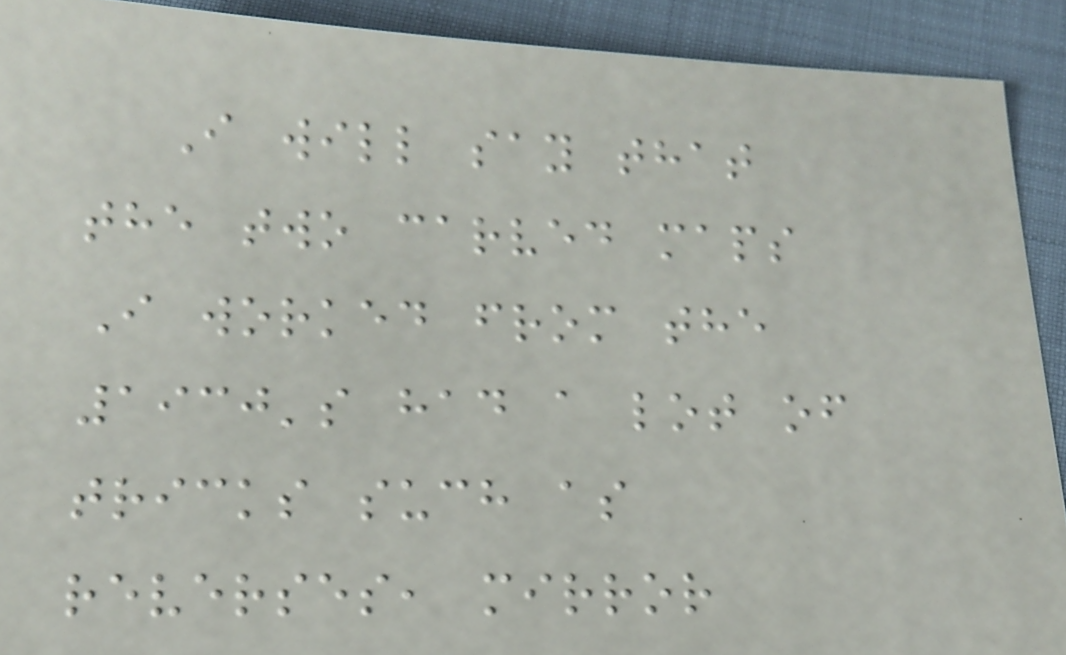I will say that
the two carved maps
I worked from the
1930's had a lot of
tricks such as
reverses, mirror
